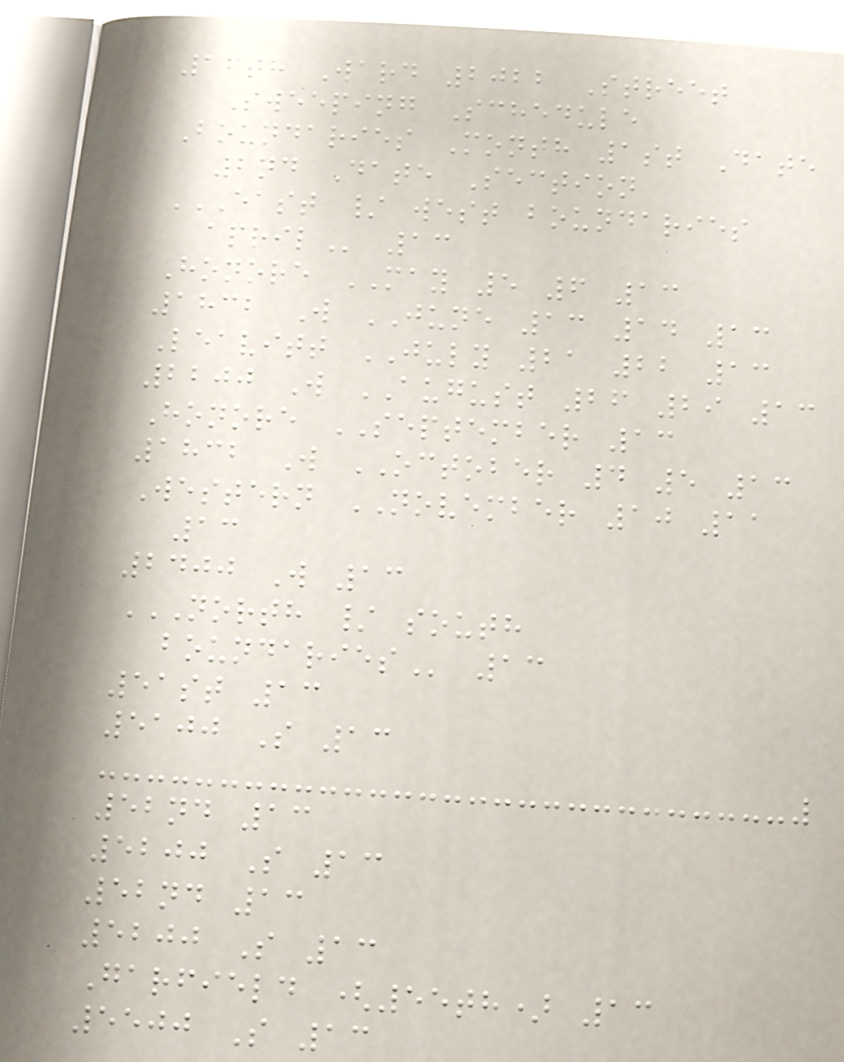16th Ward 2022 Street
Sweeping Schedule
Boundaries Month 1st Date
2nd Date Section
EAST / WEST BOUNDARIES
APRIL 13
Honore MAY 5 6 13
1832 W JUNE 13 14 13
Leavitt JULY 21 22 13
2200 W AUGUST 26 29 13
Honore SEPTEMBER 13
1832 W OCTOBER 4 5 13
Western NOVEMBER 10 11
13
2400 W 13
NORTH / SOUTH
BOUNDARIES 13
51st 13
5100 S 13
52nd 13
5200 S 13
52nd 13
5200 S 13
Garfield (55th) 13
5500 S 13
